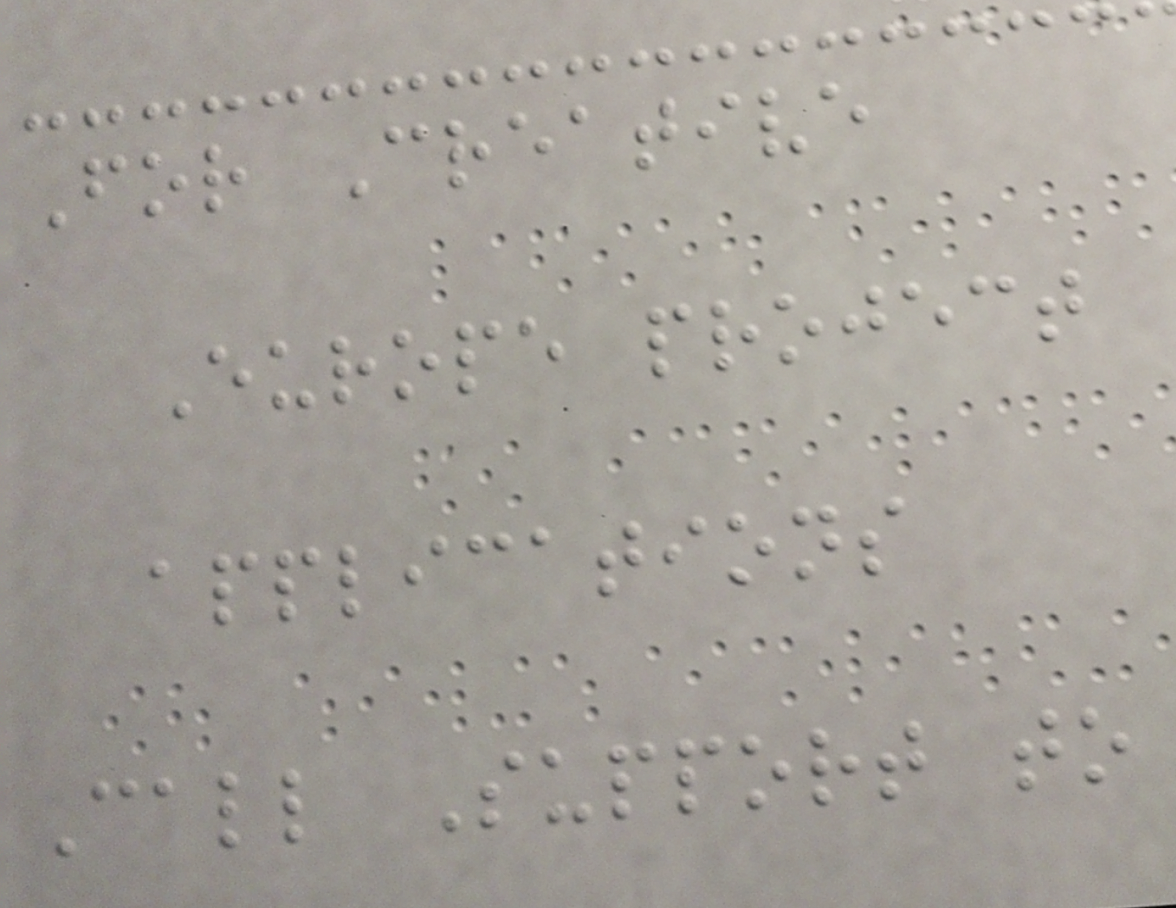For Creative
Europe project
applications
Call Support to
